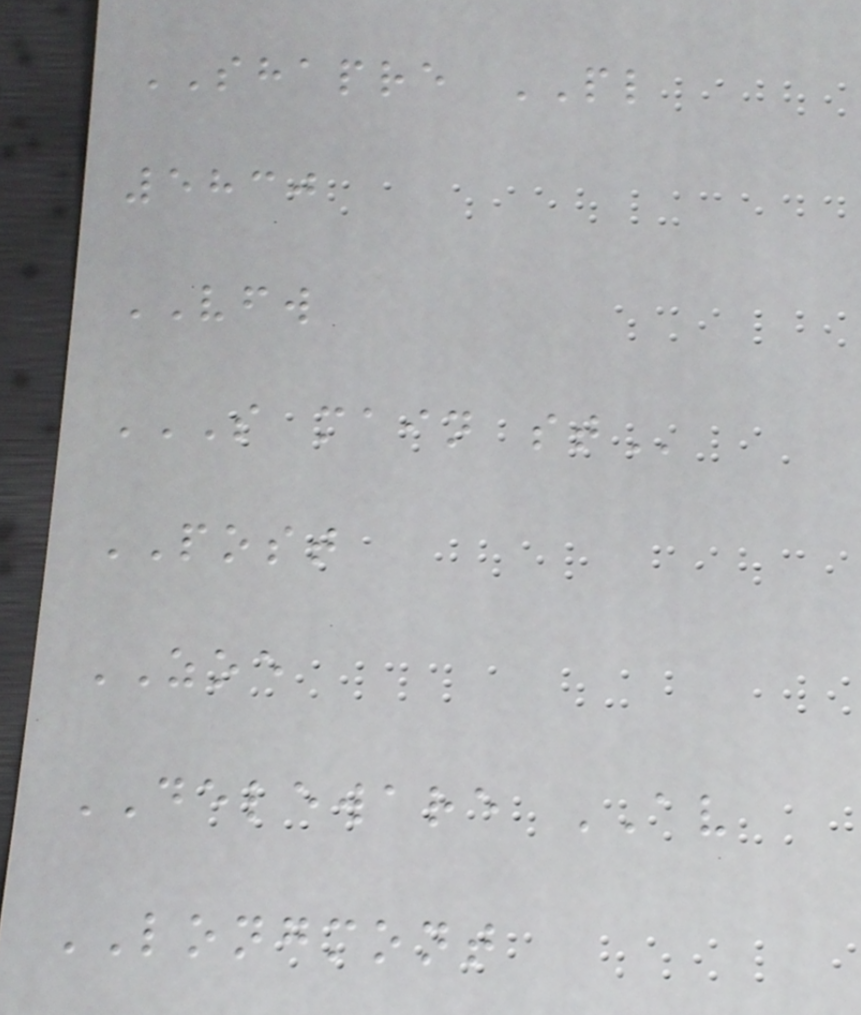SHAPRE PL
5830
VFW
S MAIN ST
POST
ZOE
DELEWARE AV
LONGMONT
